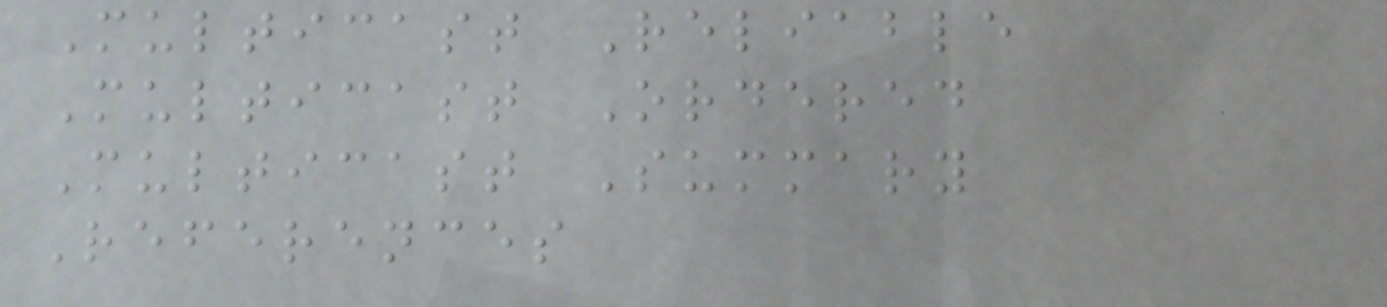Multicast Reliable
Multicast Ordered
Multicast Summary
References
